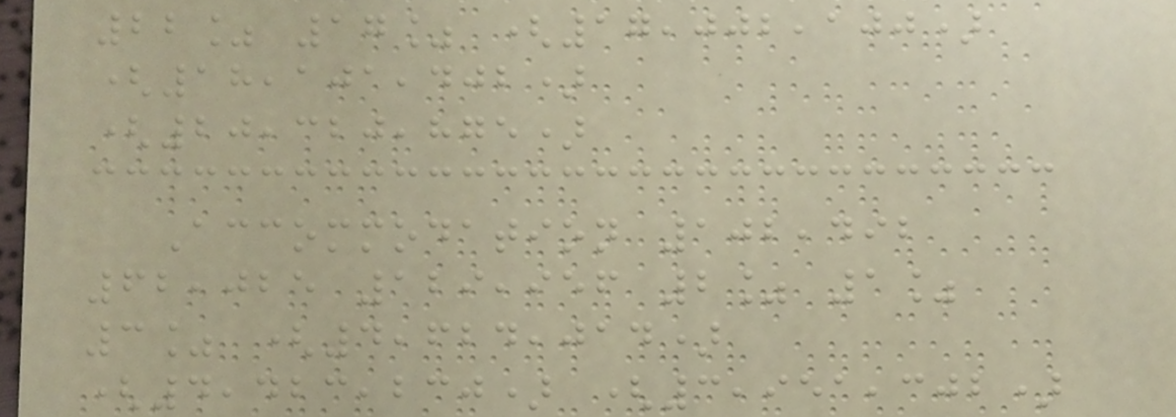22% 17% (17,002,100)
(18,101,402)
(20,320,875)
Accommodation 102,492
62,025 129,956 2% 1%
3% (4,624,014)
(4,423,230) (3,951,302)
